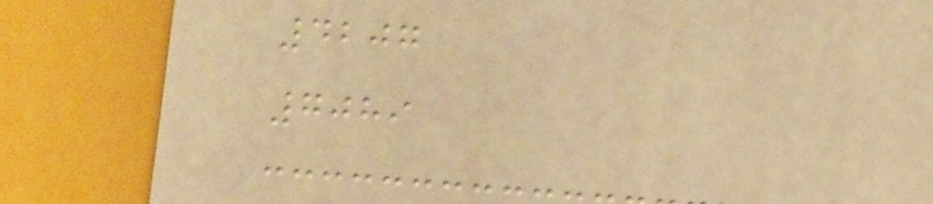4207
7089
